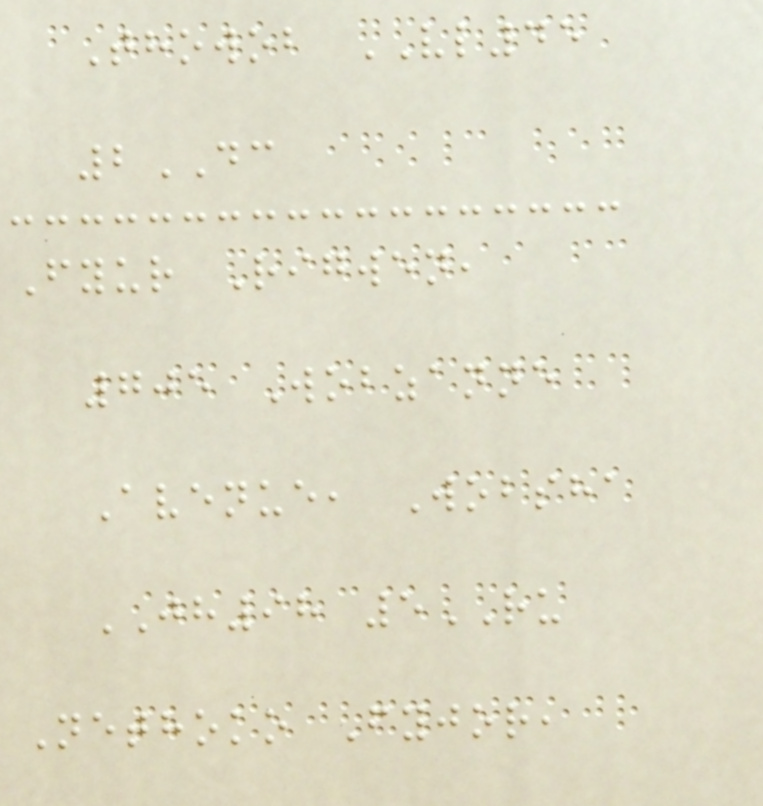Thowob VL45
2DC
Fyur Rigwen,
705 Wobzanne
Avenue, Wobsha
JH98 5RU
Nethoko Fyjor,
